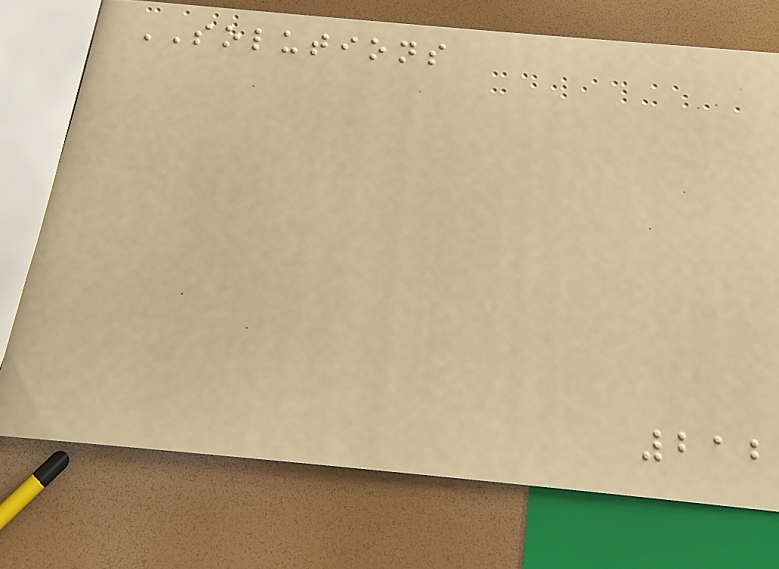SOLUTIONS
212
